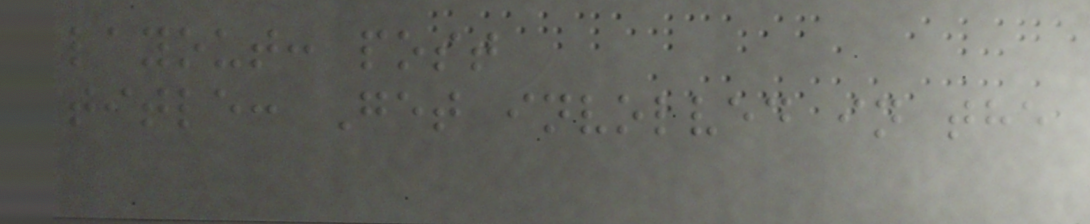layout: post
title: Get involved in the
